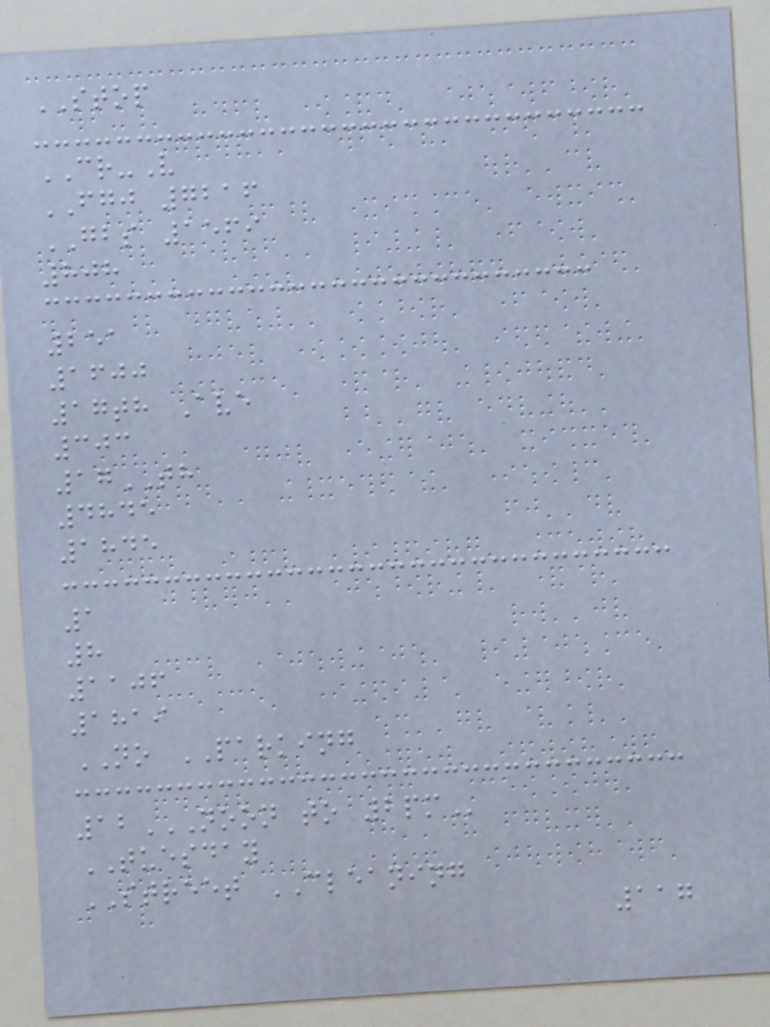STOP
CR-V
FGJ 7216
GBS 1569
808
251
1600
17th Ave
303
17TH
4845
1845
1
8
1106
1819
NO PARKING
12NOON TO 2PM
TUESDAY
STREET CLEANING
117
